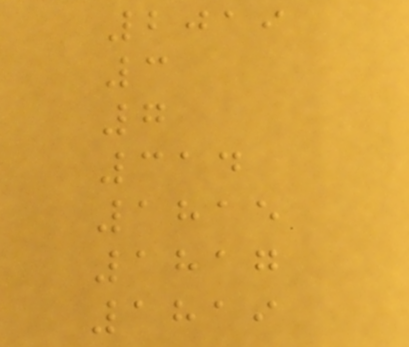2019
3
7
314
1815
1817
1819
